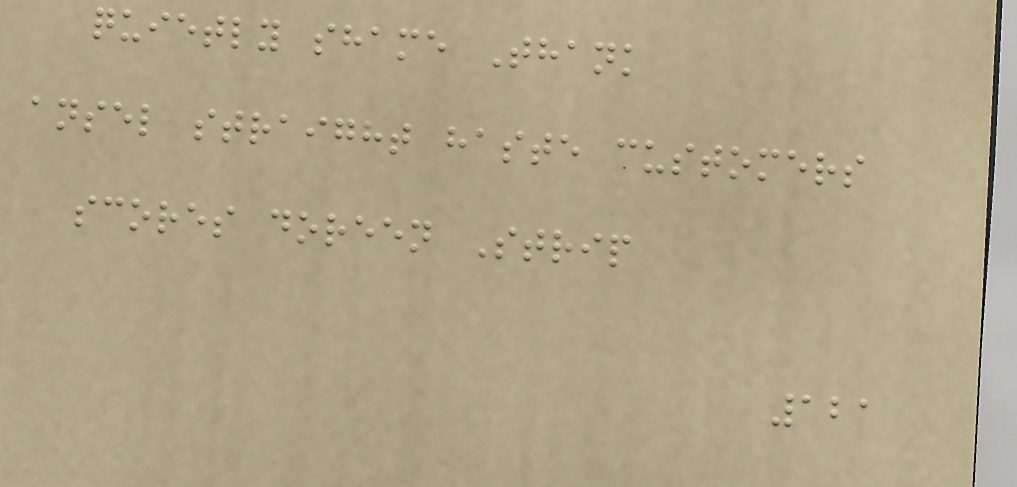quietly shame Thank
ansel straight haste customers
scores doreen Strip
121
